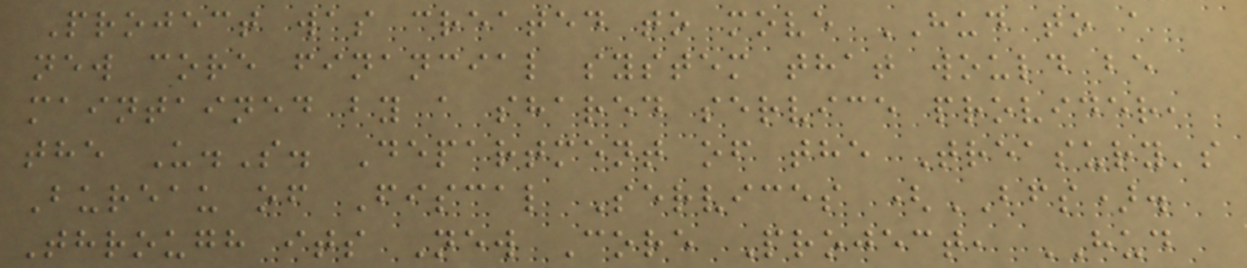Project was created to move HUD to a
new core financial system that would be
maintained by a shared service provider,
the U.S. Department of the Treasury's
Bureau of Fiscal Services (BFS).
Through its New Core Project, HUD
